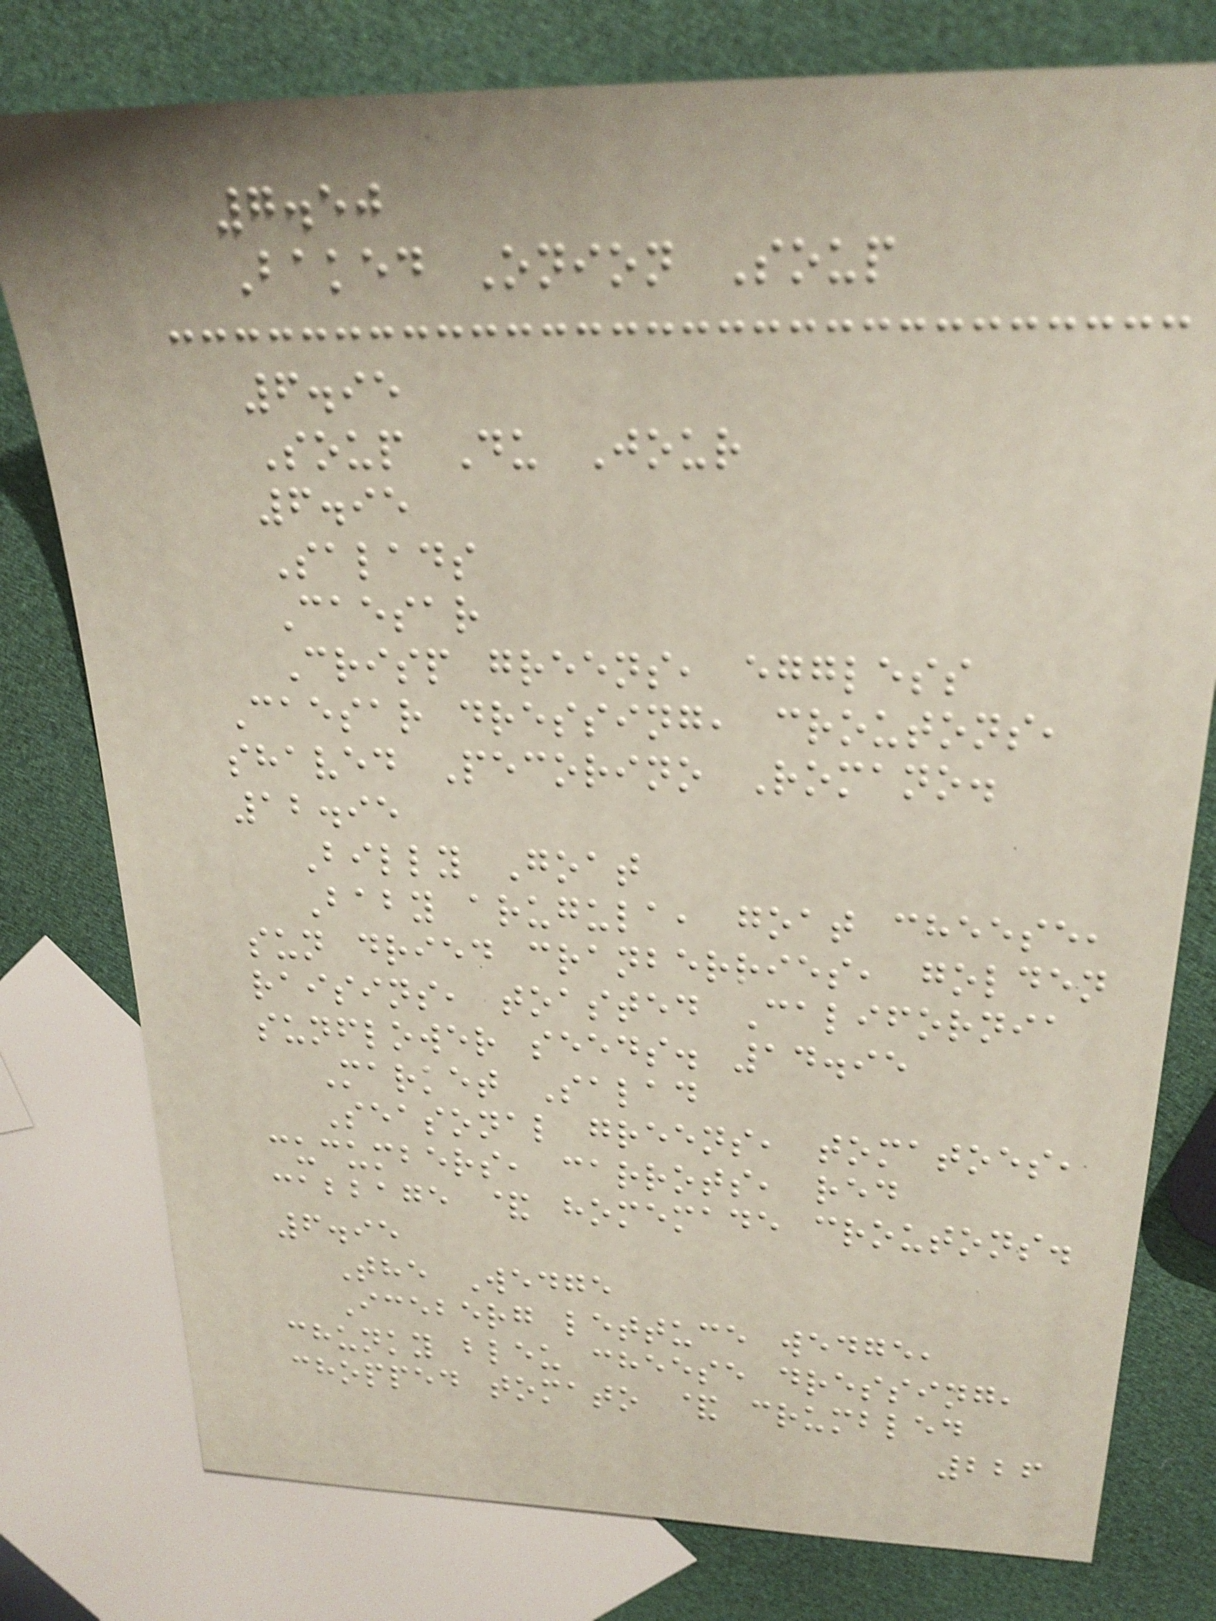7.50
Baked Onion Soup
6.95
Soup Du Jour
6.95
Salads
Caesar
Crisp greens, eggless
Caesar dressing, croutons,
shaved Pecorino Romano.
12.95
Billy Goat
Baby arugula, goat cheese,
sun dried cranberries, golden
raisins, toasted California
sunflower seeds. 14.95
Market Salad
Seasonal greens, tomatoes,
cucumbers, carrots, red
cabbage & homemade croutons.
6.95
The Wedge
Iceberg lettuce wedge,
chunky bleu cheese dressing,
chopped tomato & crumbled
226
